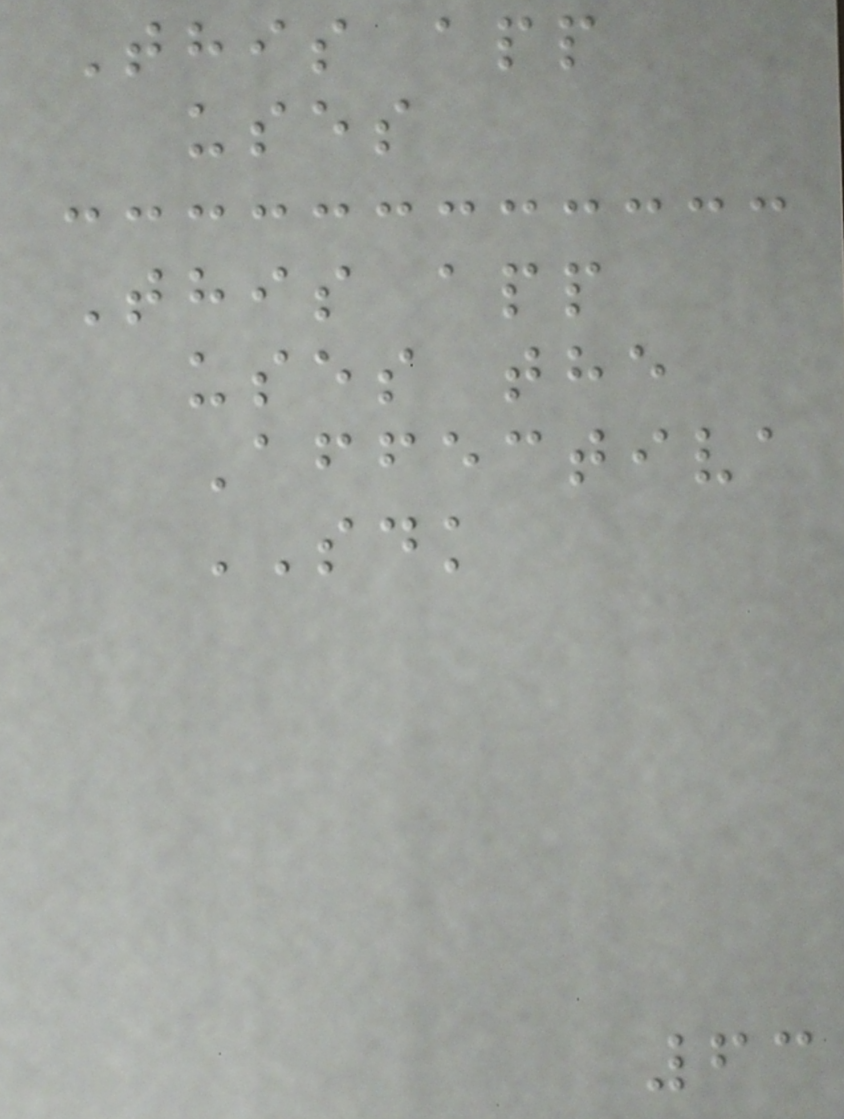This app
uses
This app
uses the
Affectiva
SDK
63
